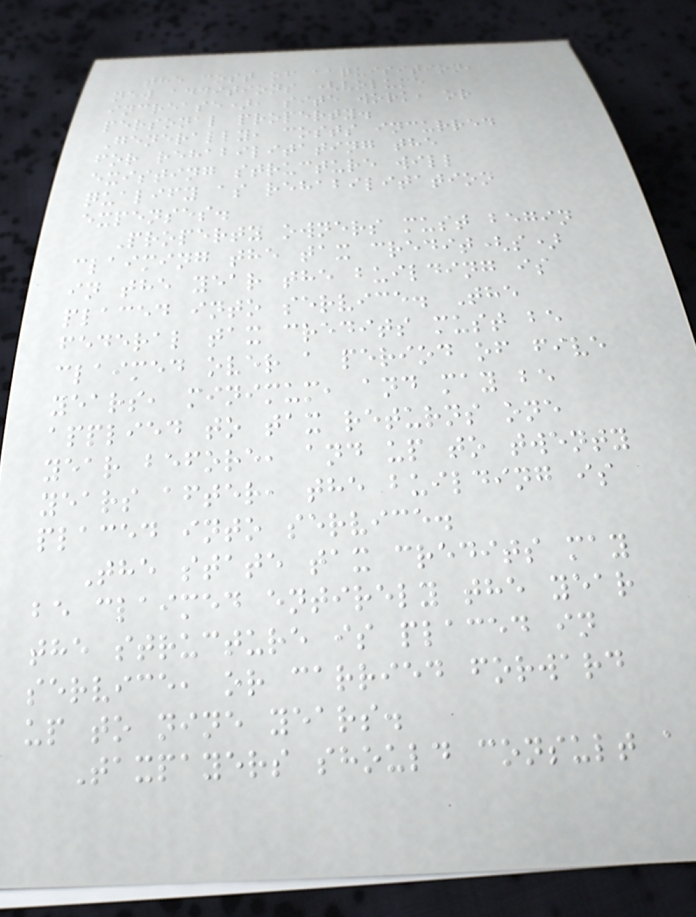the cost of acquisition,
new additions (volume
increase), site work, or
personal property.
Generally, costs incurred
for rehabilitating the
existing structure will
qualify as rehabilitation
expenses.
Property owners must begin
claiming the tax credit(s)
in the year the building is
placed into service. The
federal tax credits must be
claimed over a period of five
years, minimum, and may be
applied to tax returns one
year before, and up to twenty
years after, the building is
placed into service.
The state tax credits may
be claimed entirely the year
the structure is placed in
service, or carried forward
up to nine years.
Taxpayers should consult a
